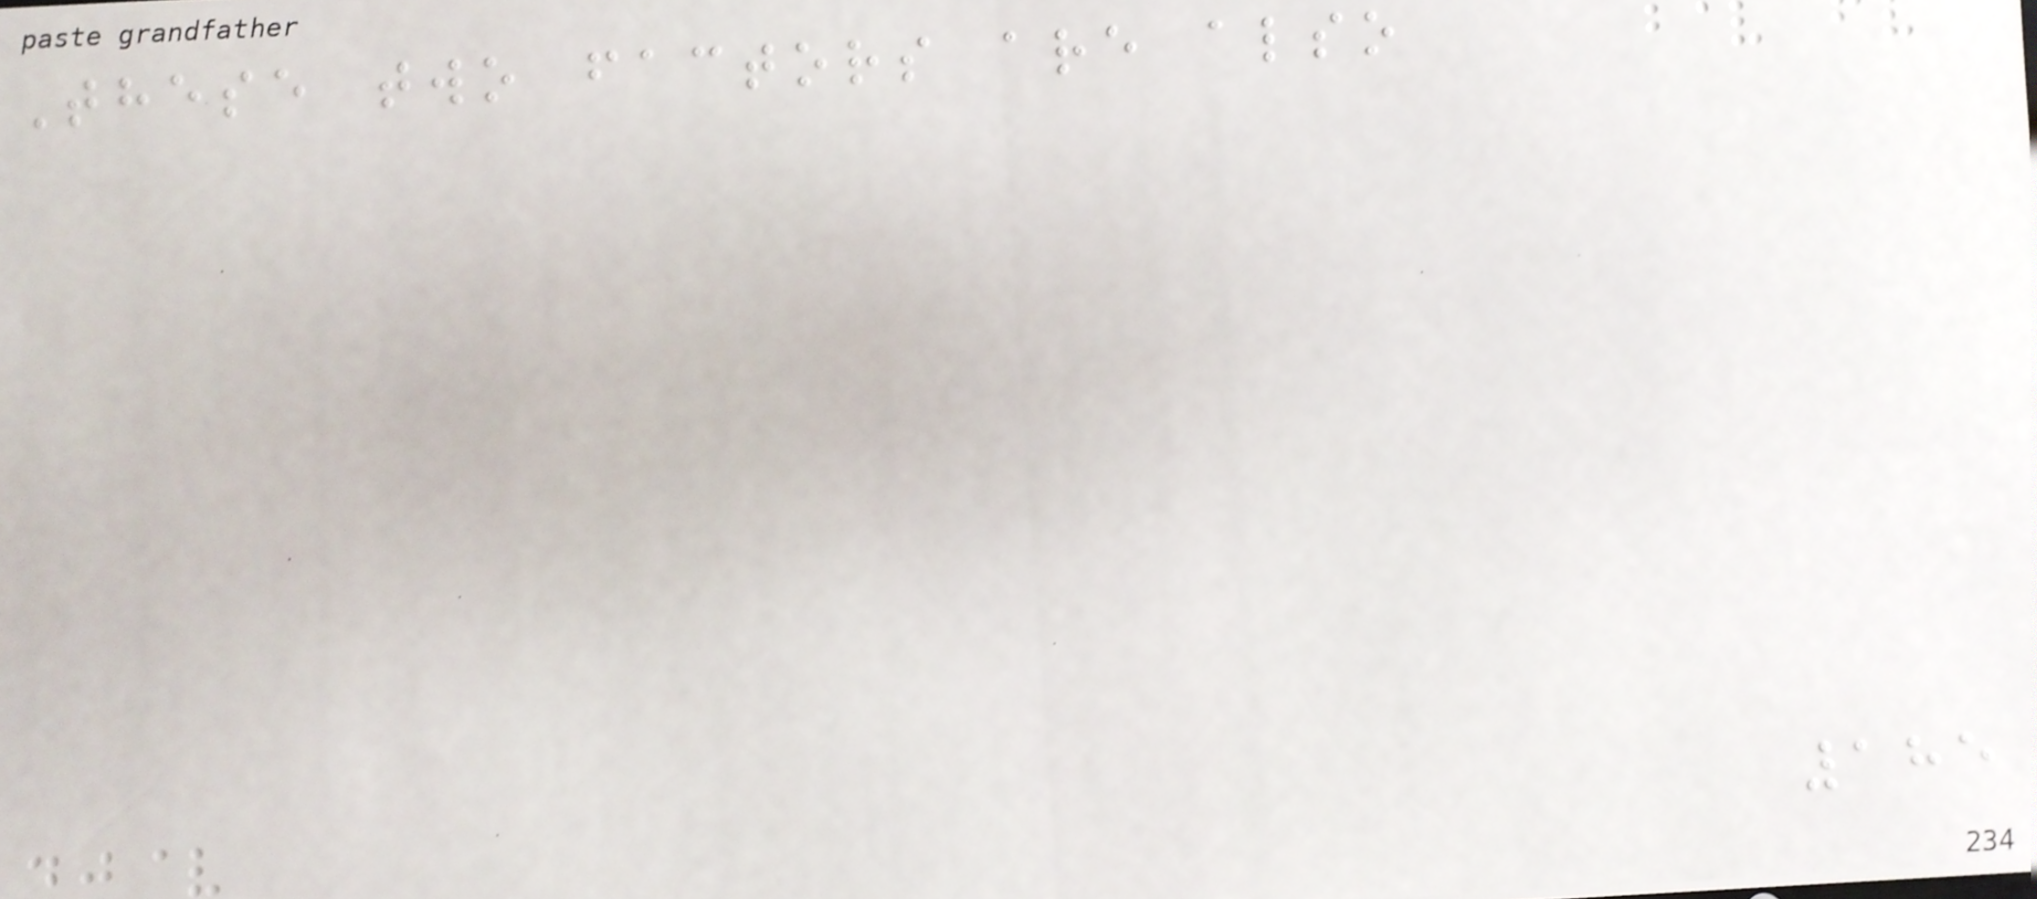These two factors are also
185
